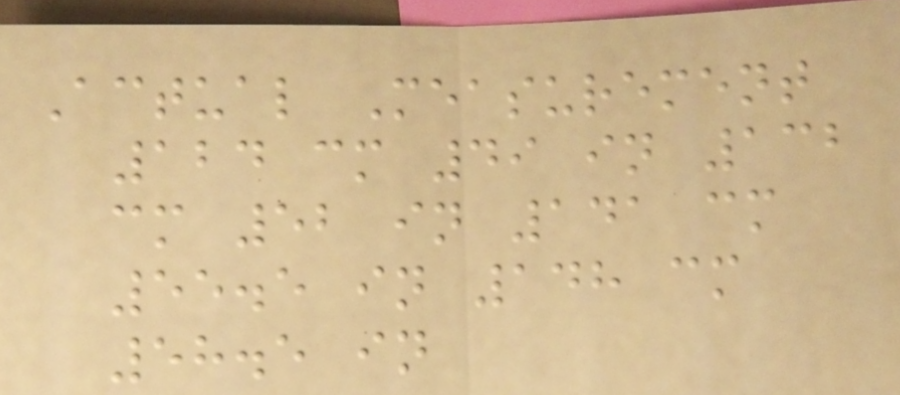Actual Measurement
124 cm 49 in 132
cm 52 in 141 cm
55.5 in 148 cm
58.5 in
